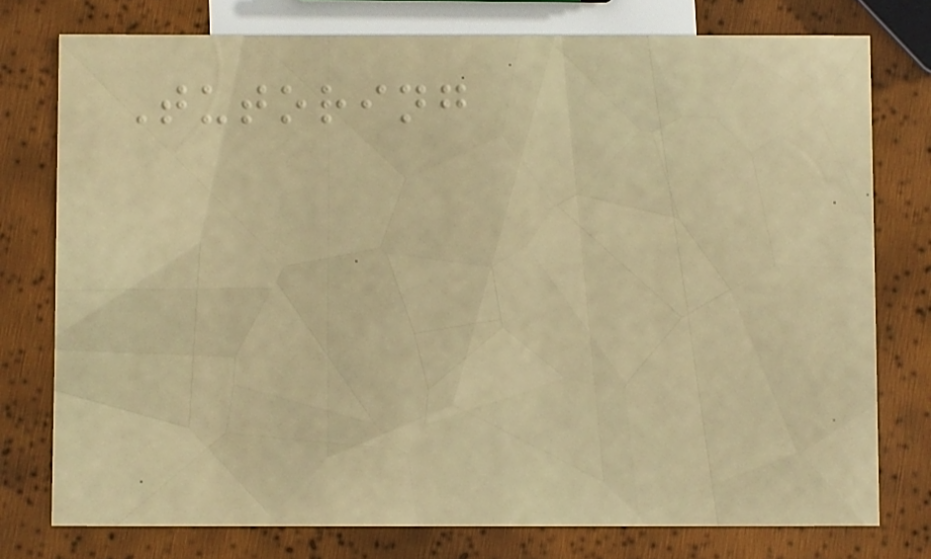Tutoring
